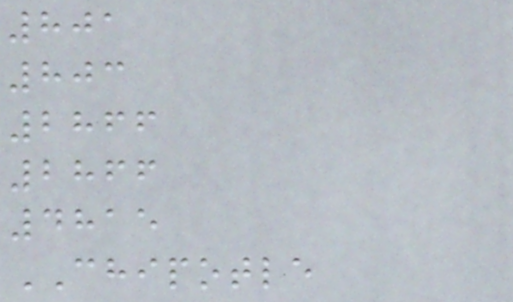801
803
2866
2866
4815
CHIPOTLE
